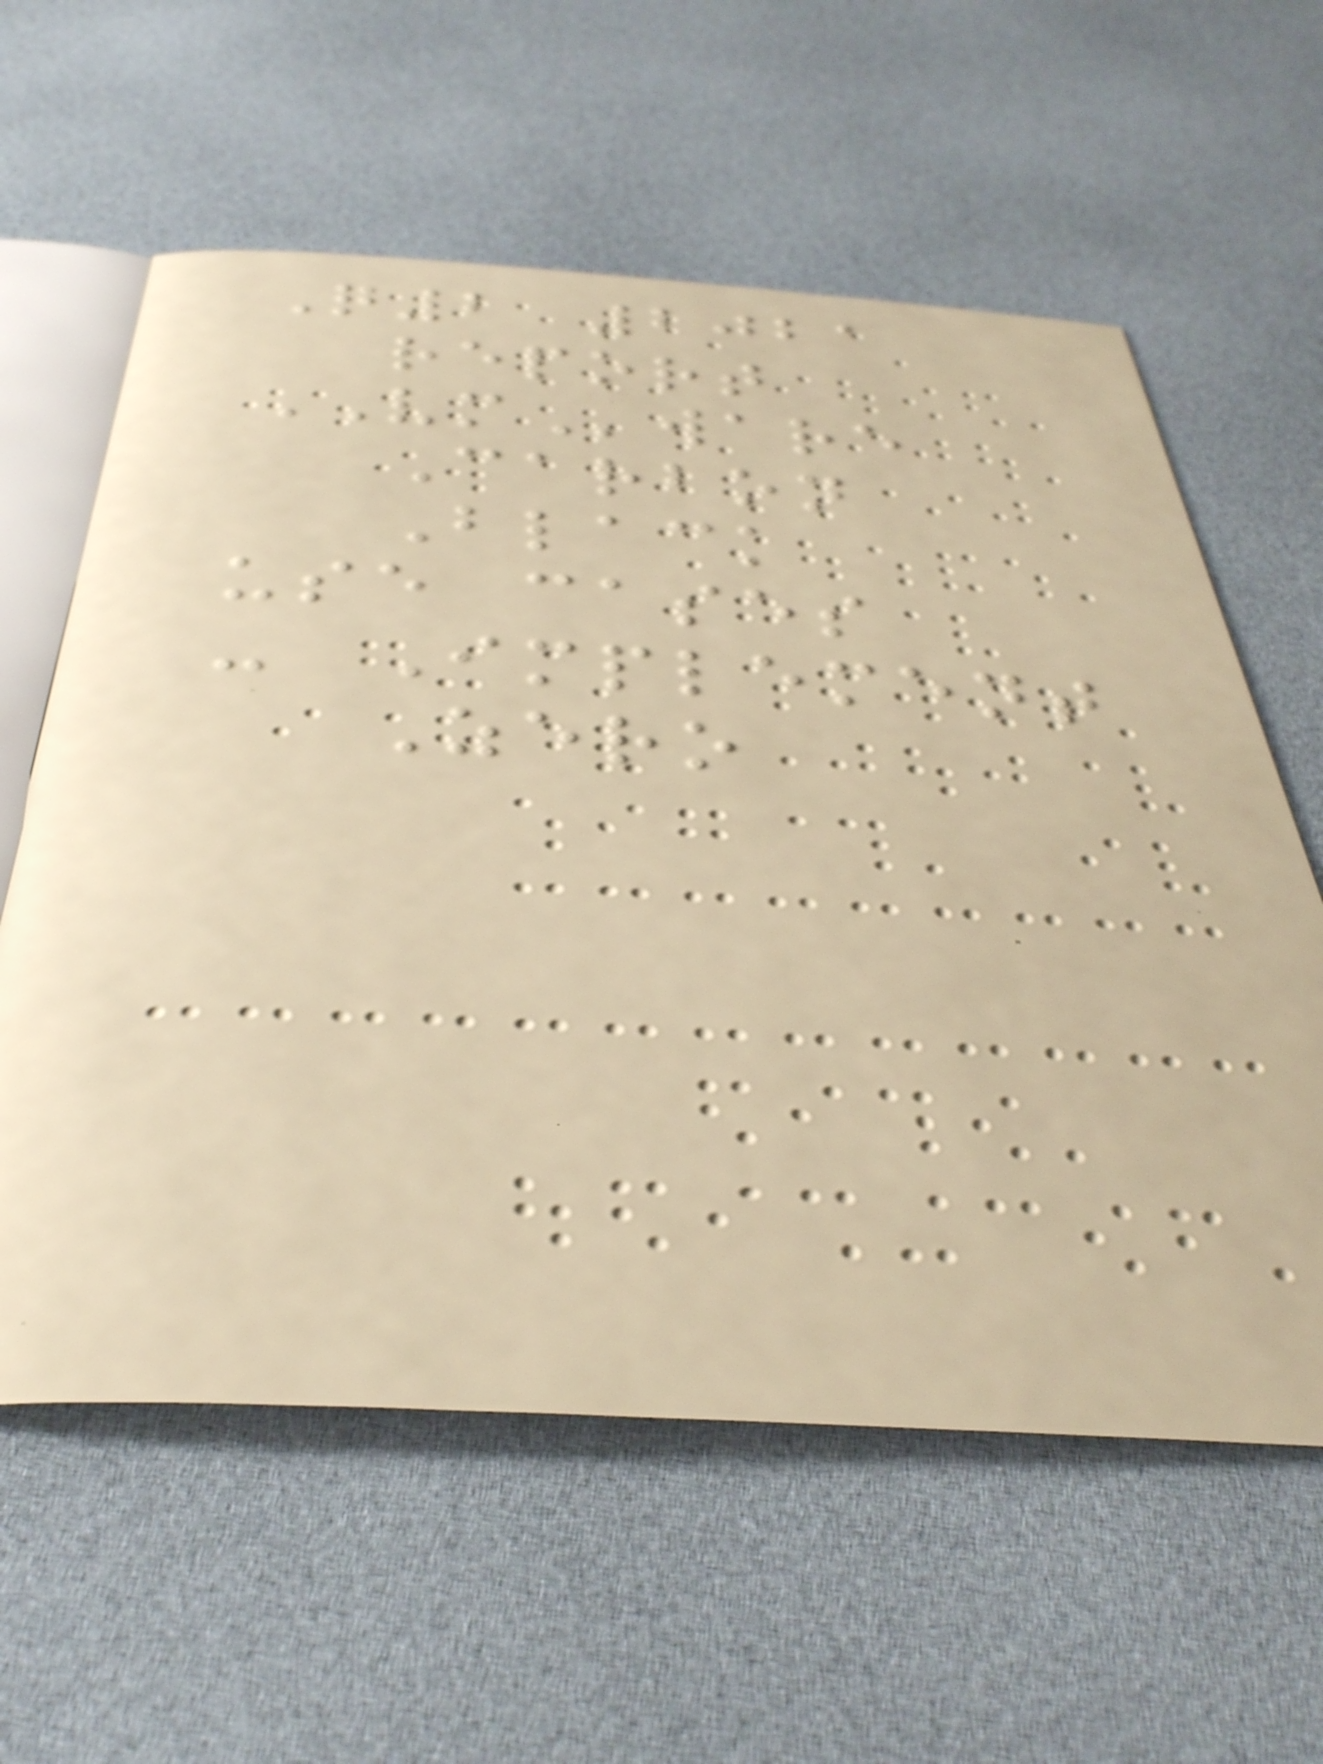Q2 2021
report
VMware
Carbon
Black
use cases
- Implement
Zero
